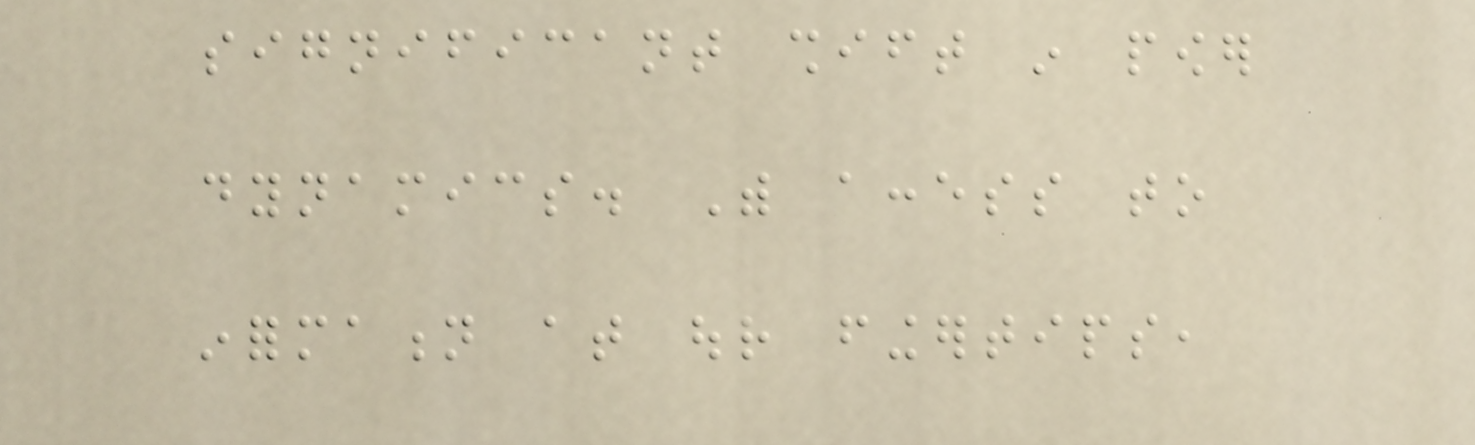significant shift in power
dynamics. With access to
information at our fingertips,
